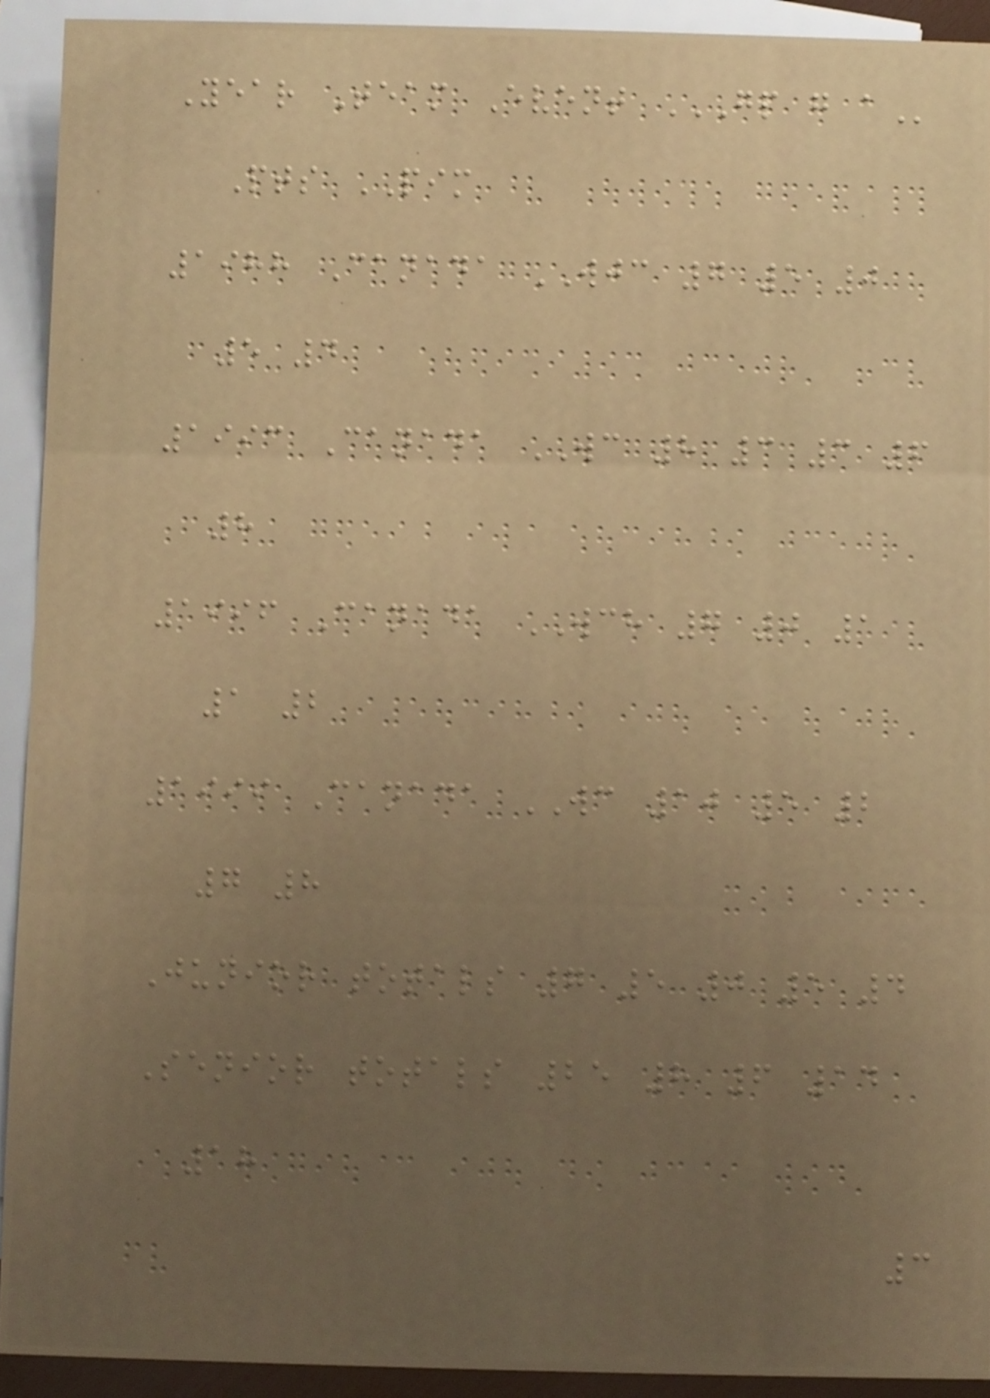Year Team Event GP G A
Pts PIM
1988 Canada WJC 7 5 0
5 4
1993 Canada WC 8 3 3 6
8
1996 Canada WCH 7 0 1
1 2
1999 Canada WC 10 5 2
7 8
Junior totals 7 5 0 5 4
Senior totals 25 8 6 14
18
3
